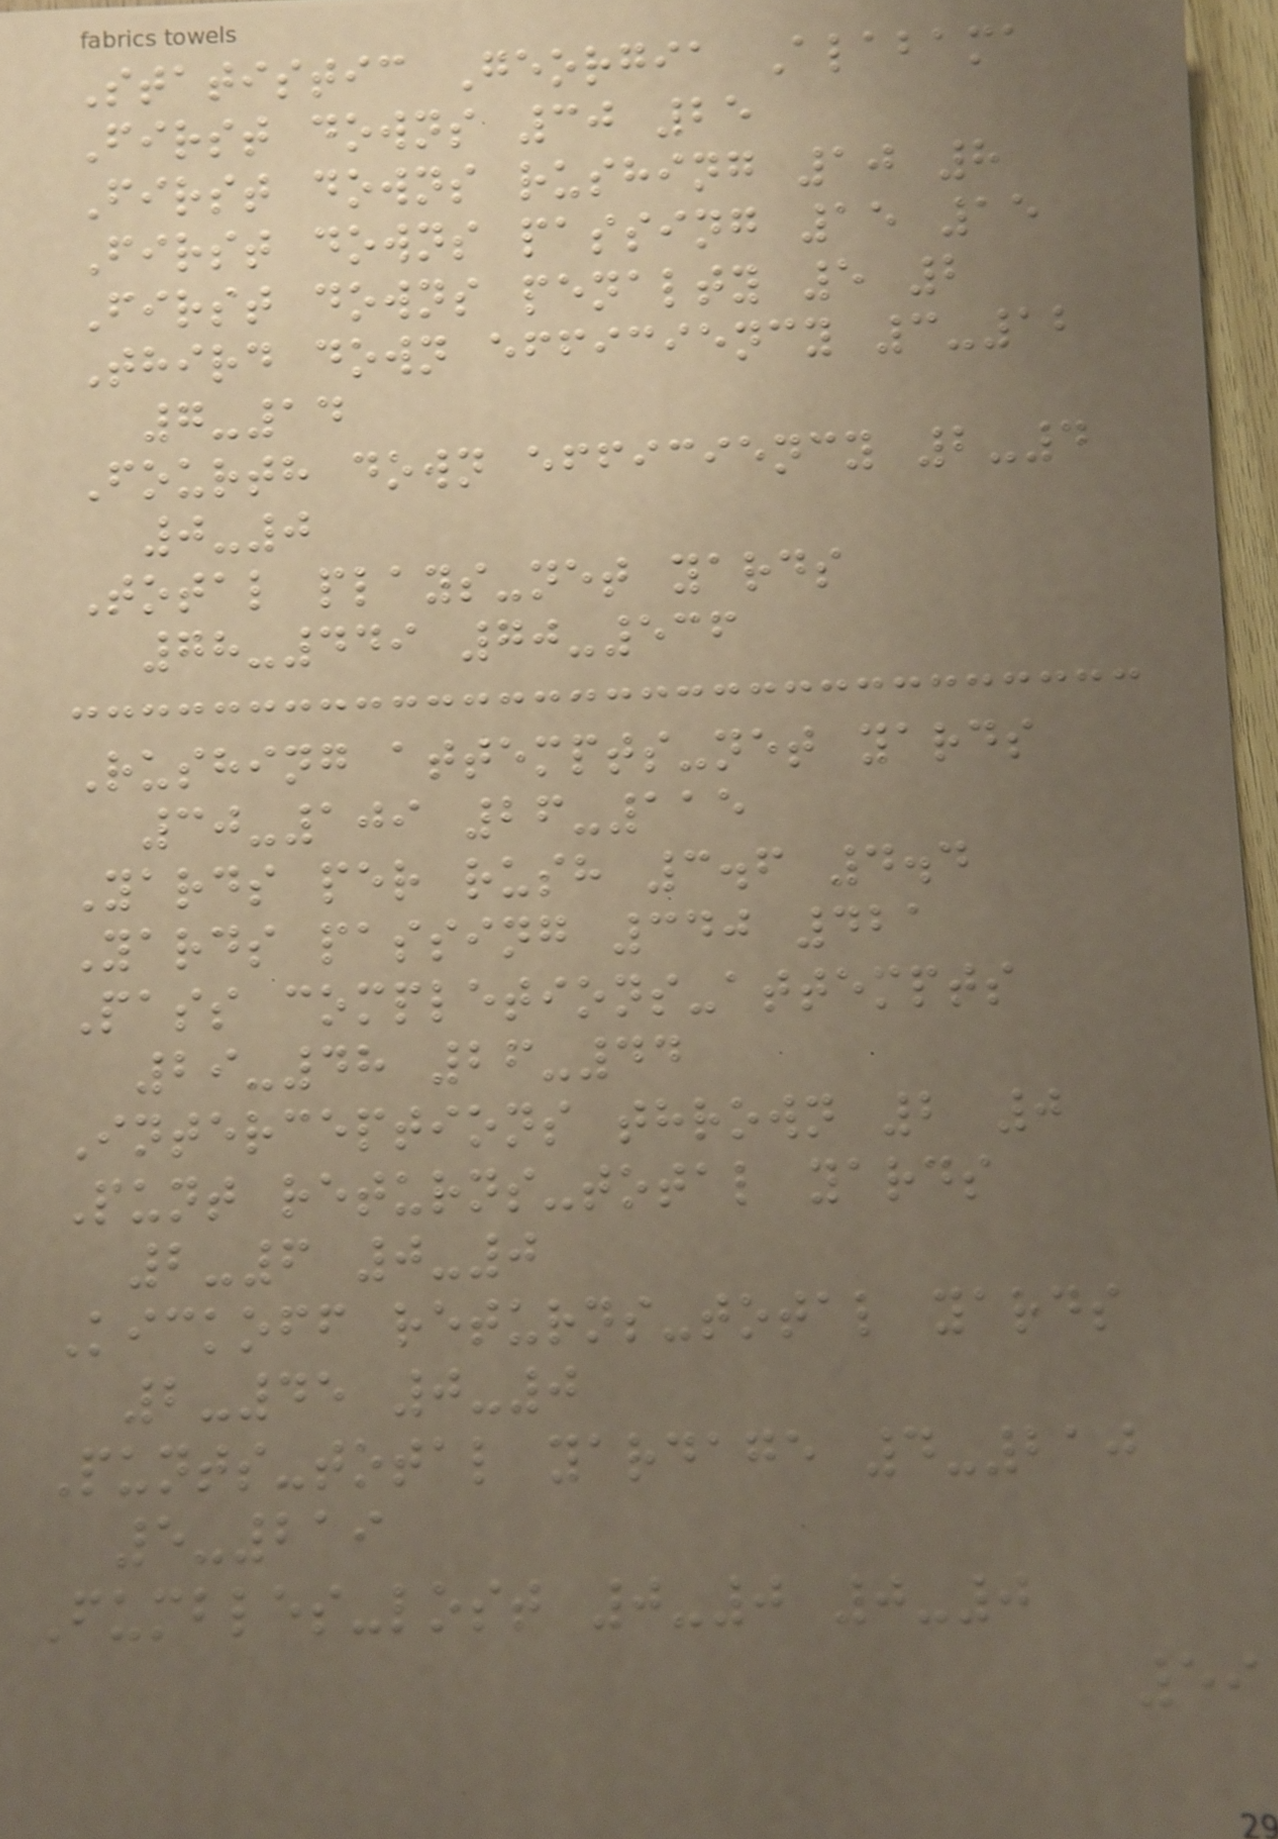Statistic Georgia Alabama
First downs 30 25
First downs rushing 10 8
First downs passing 15 15
First downs penalty 5 2
Third down efficiency 3-12
7-14
Fourth down efficiency 2-4
0-0
Total plays-net yards
78-449 70-536
Rushing attempts-net yards
30-109 26-115
Yards per rush 3.6 4.4
Yards passing 340 421
Pass completions-attempts
29-48 26-44
Interceptions thrown 2 0
Punt returns-total yards
2-6 0-0
Kickoff returns-total yards
2-45 0-0
Punts-total yardage 4-210
5-219
Fumbles-lost 0-0 0-0
59
